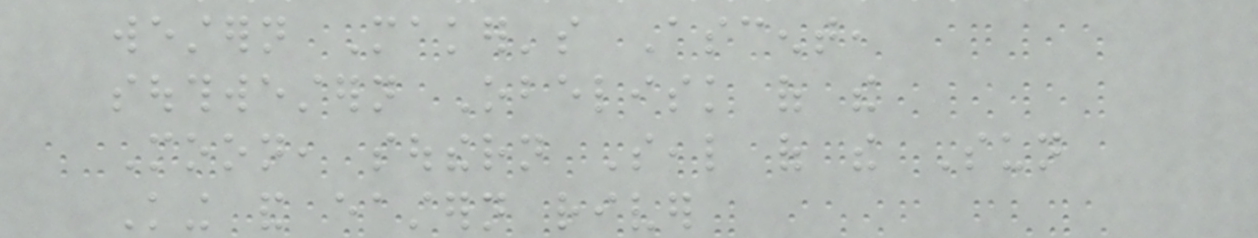western Maker's Ascent,
southwestern Obelisk of the
Moon, southern Seal of the Sun
King and eastern river
